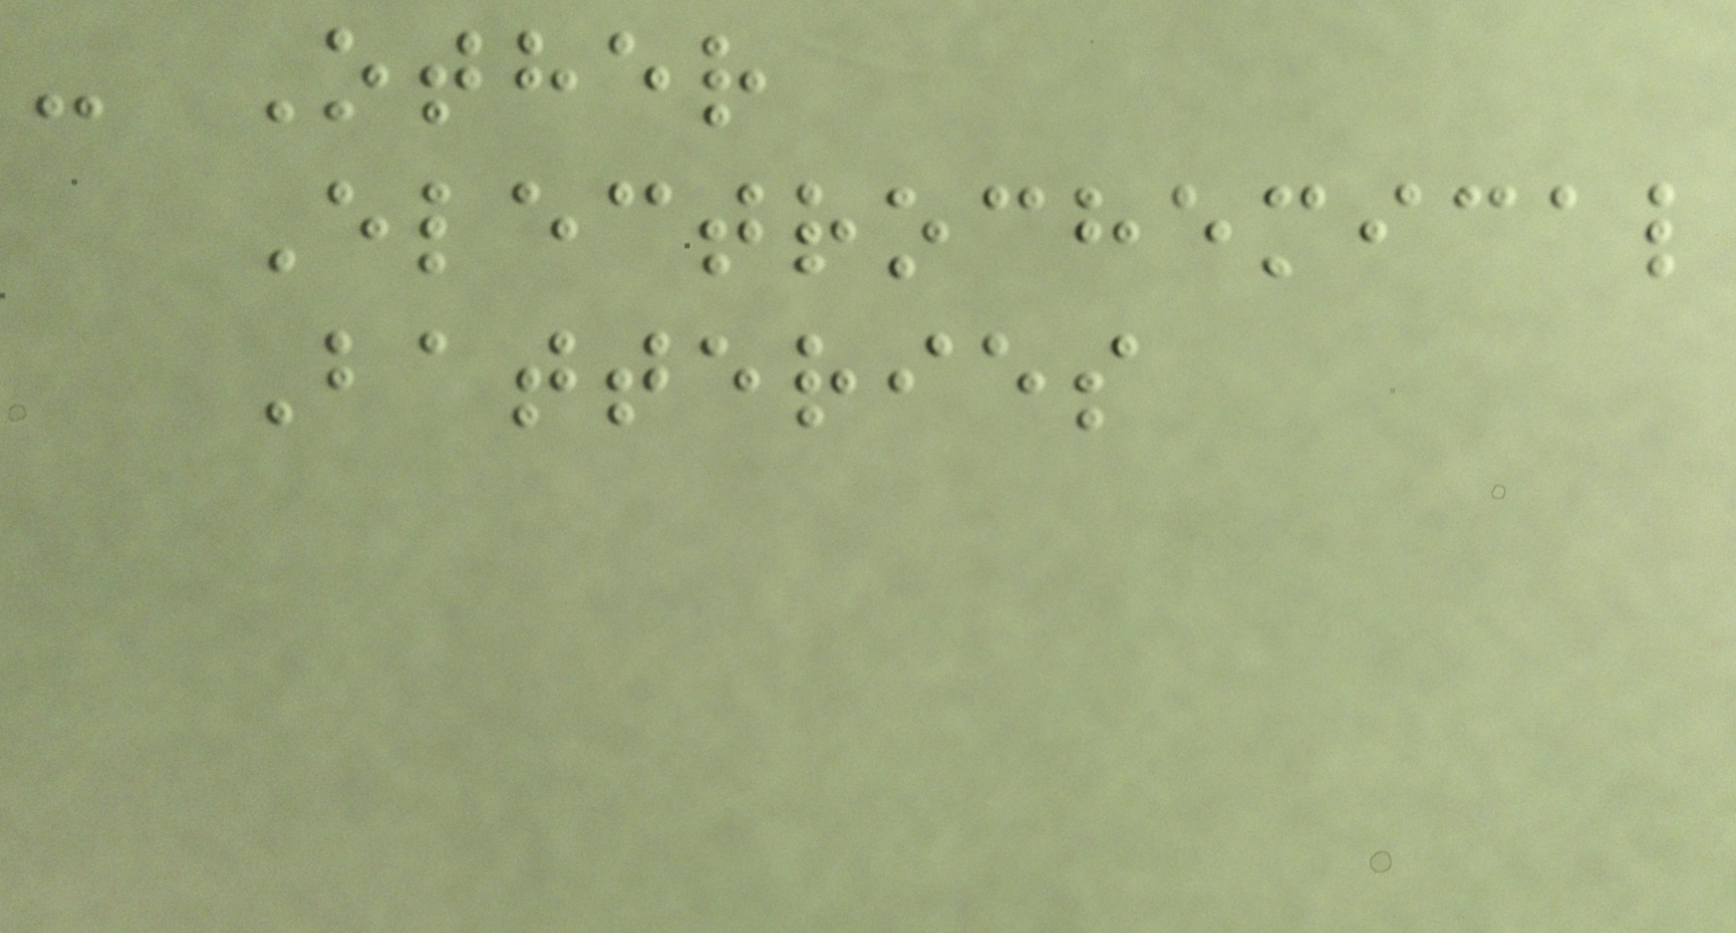- Other
Electrochemical
Batteries
